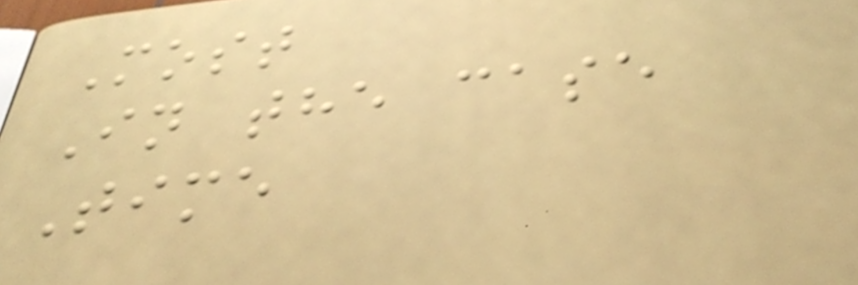Most
In the case
Time
